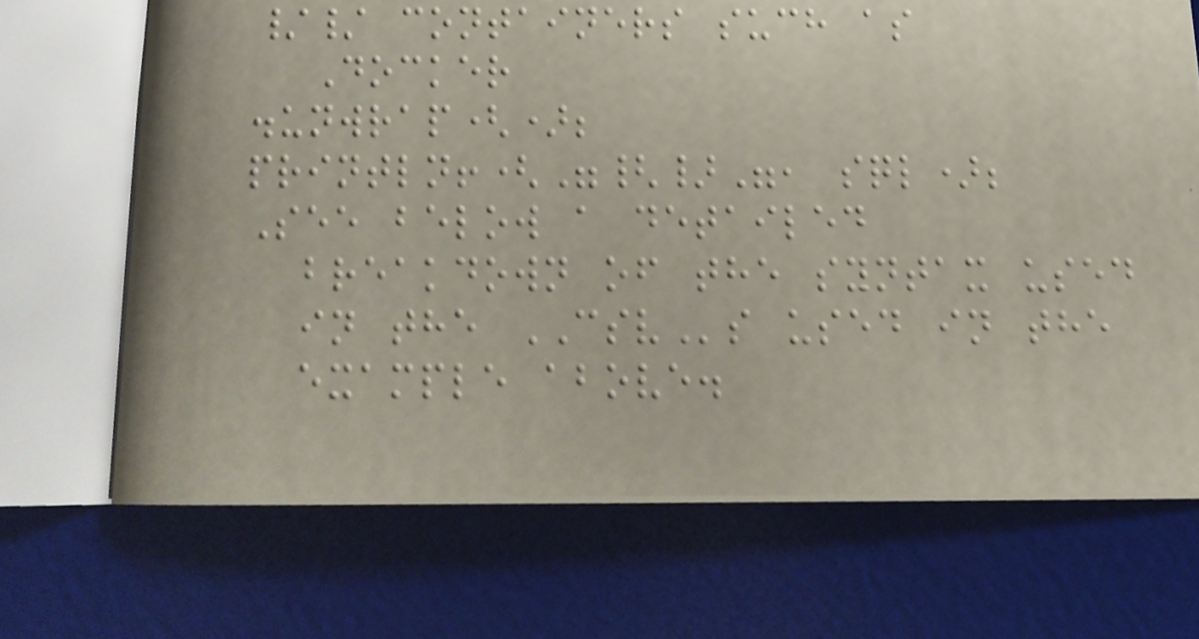// containers such as
Docker
.unwrap();
println!("{}", sql);
See below a detailed
breakdown of the syntax used
in the CSVs used in the
example above.
